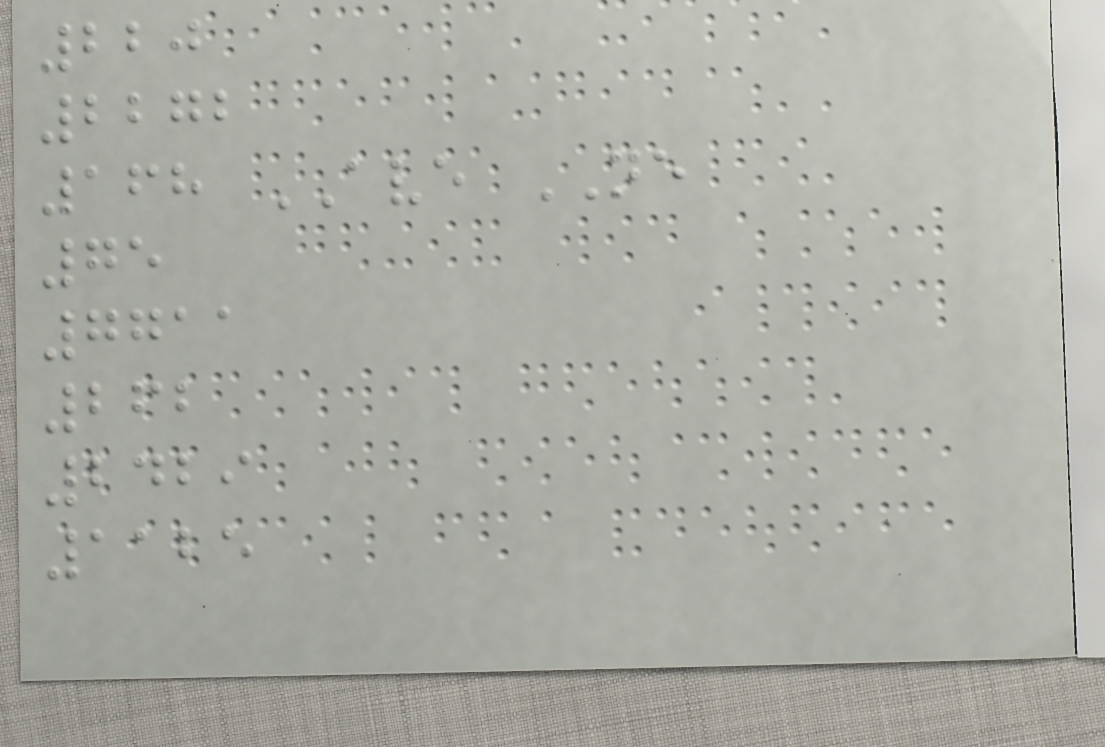220
2272
168 AVE NE
75
7711
262
2429
1125
